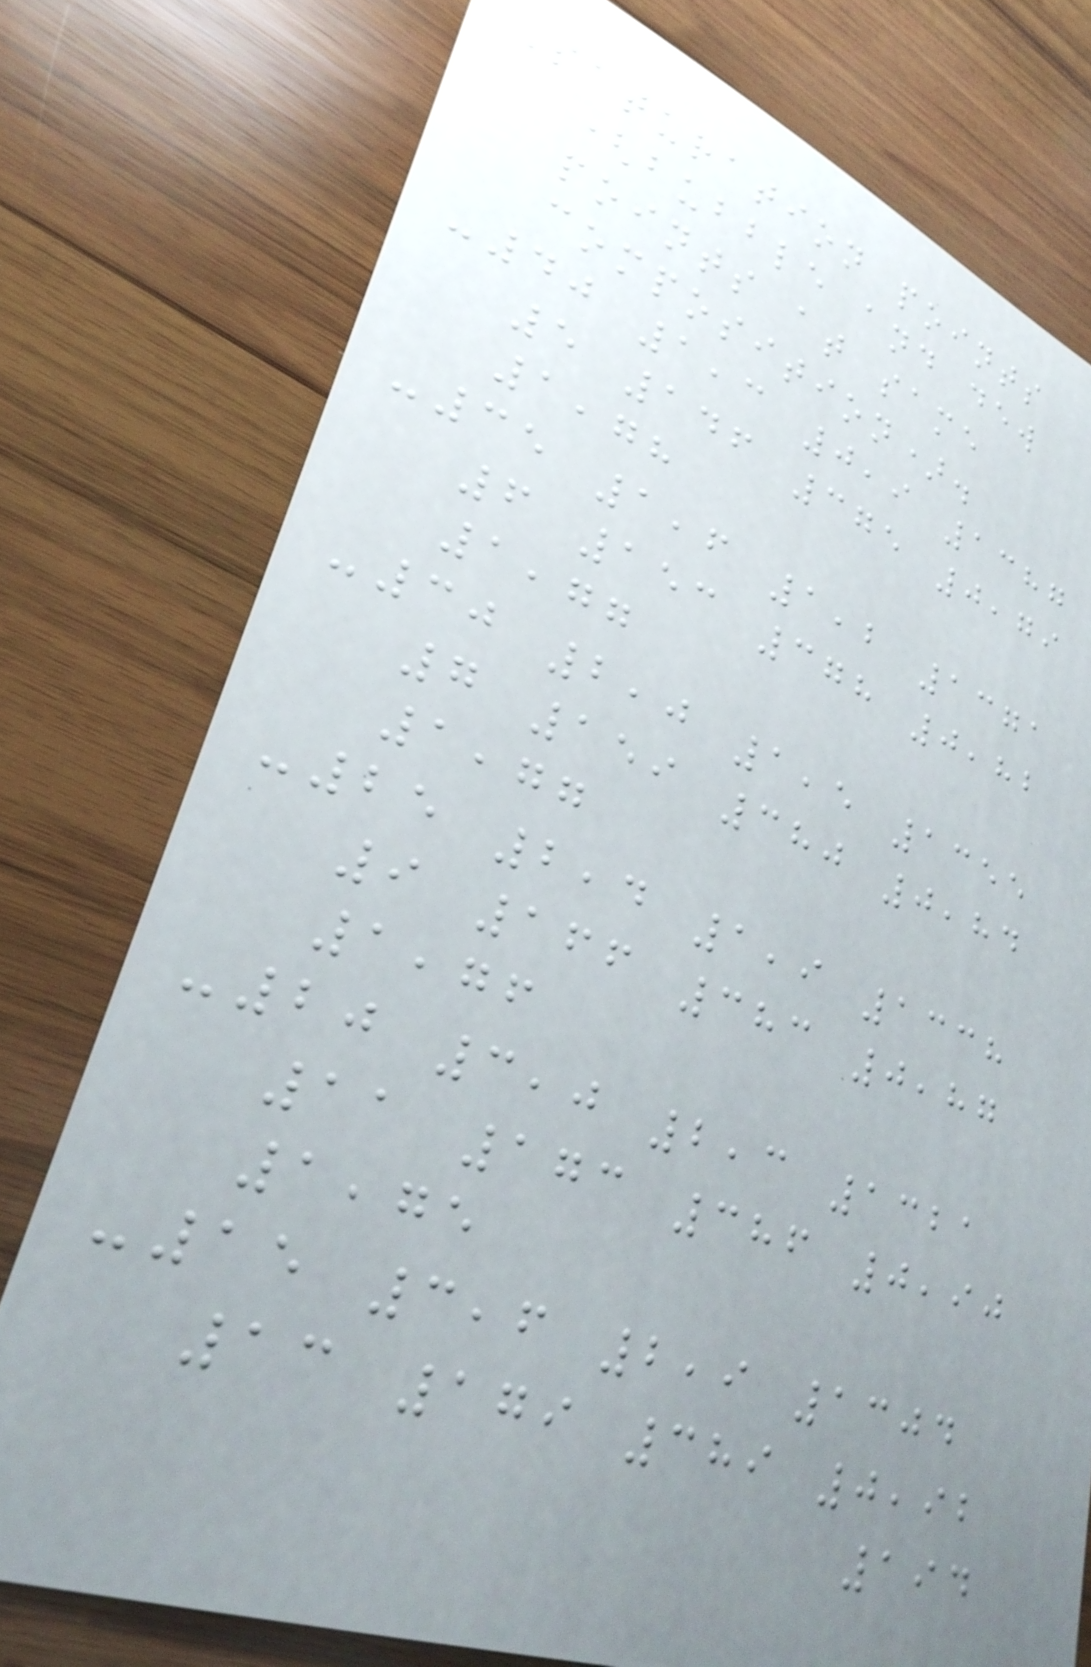Saturation points
(bubble and dew
points at same
composition).
-40 1,3 0,9 1387
5 146 375 0,79
1,78
-35 1,6 1,2 1371
6 153 378 0,82
1,77
-30 2,0 1,5 1355
7 159 380 0,84
1,77
-25 2,4 1,9 1338
9 166 383 0,87
1,76
-20 3,0 2,3 1321
11 173 386 0,90
1,75
-15 3,6 2,9 1304
13 179 389 0,92
194
